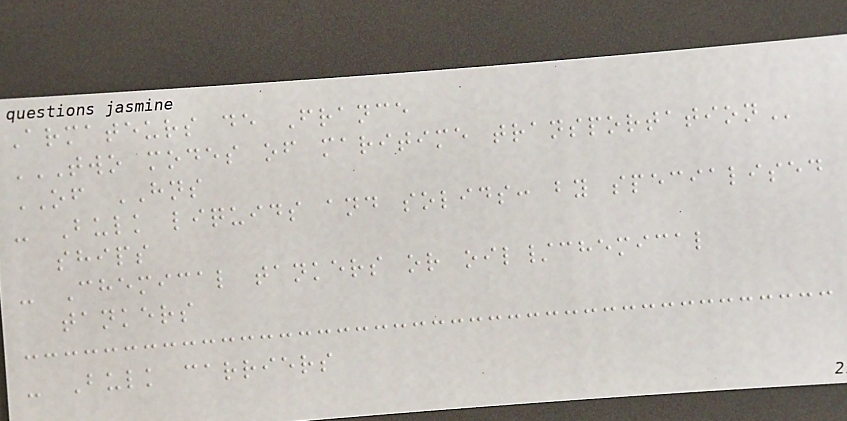Armateurs de France
TWO MODES OF MARITIME TRANSPORTATION
OF HNS
- Bulk liquids and solids: by specialised
ships
- Chemical tankers or oil/chemical
tankers
- Bulk carriers
